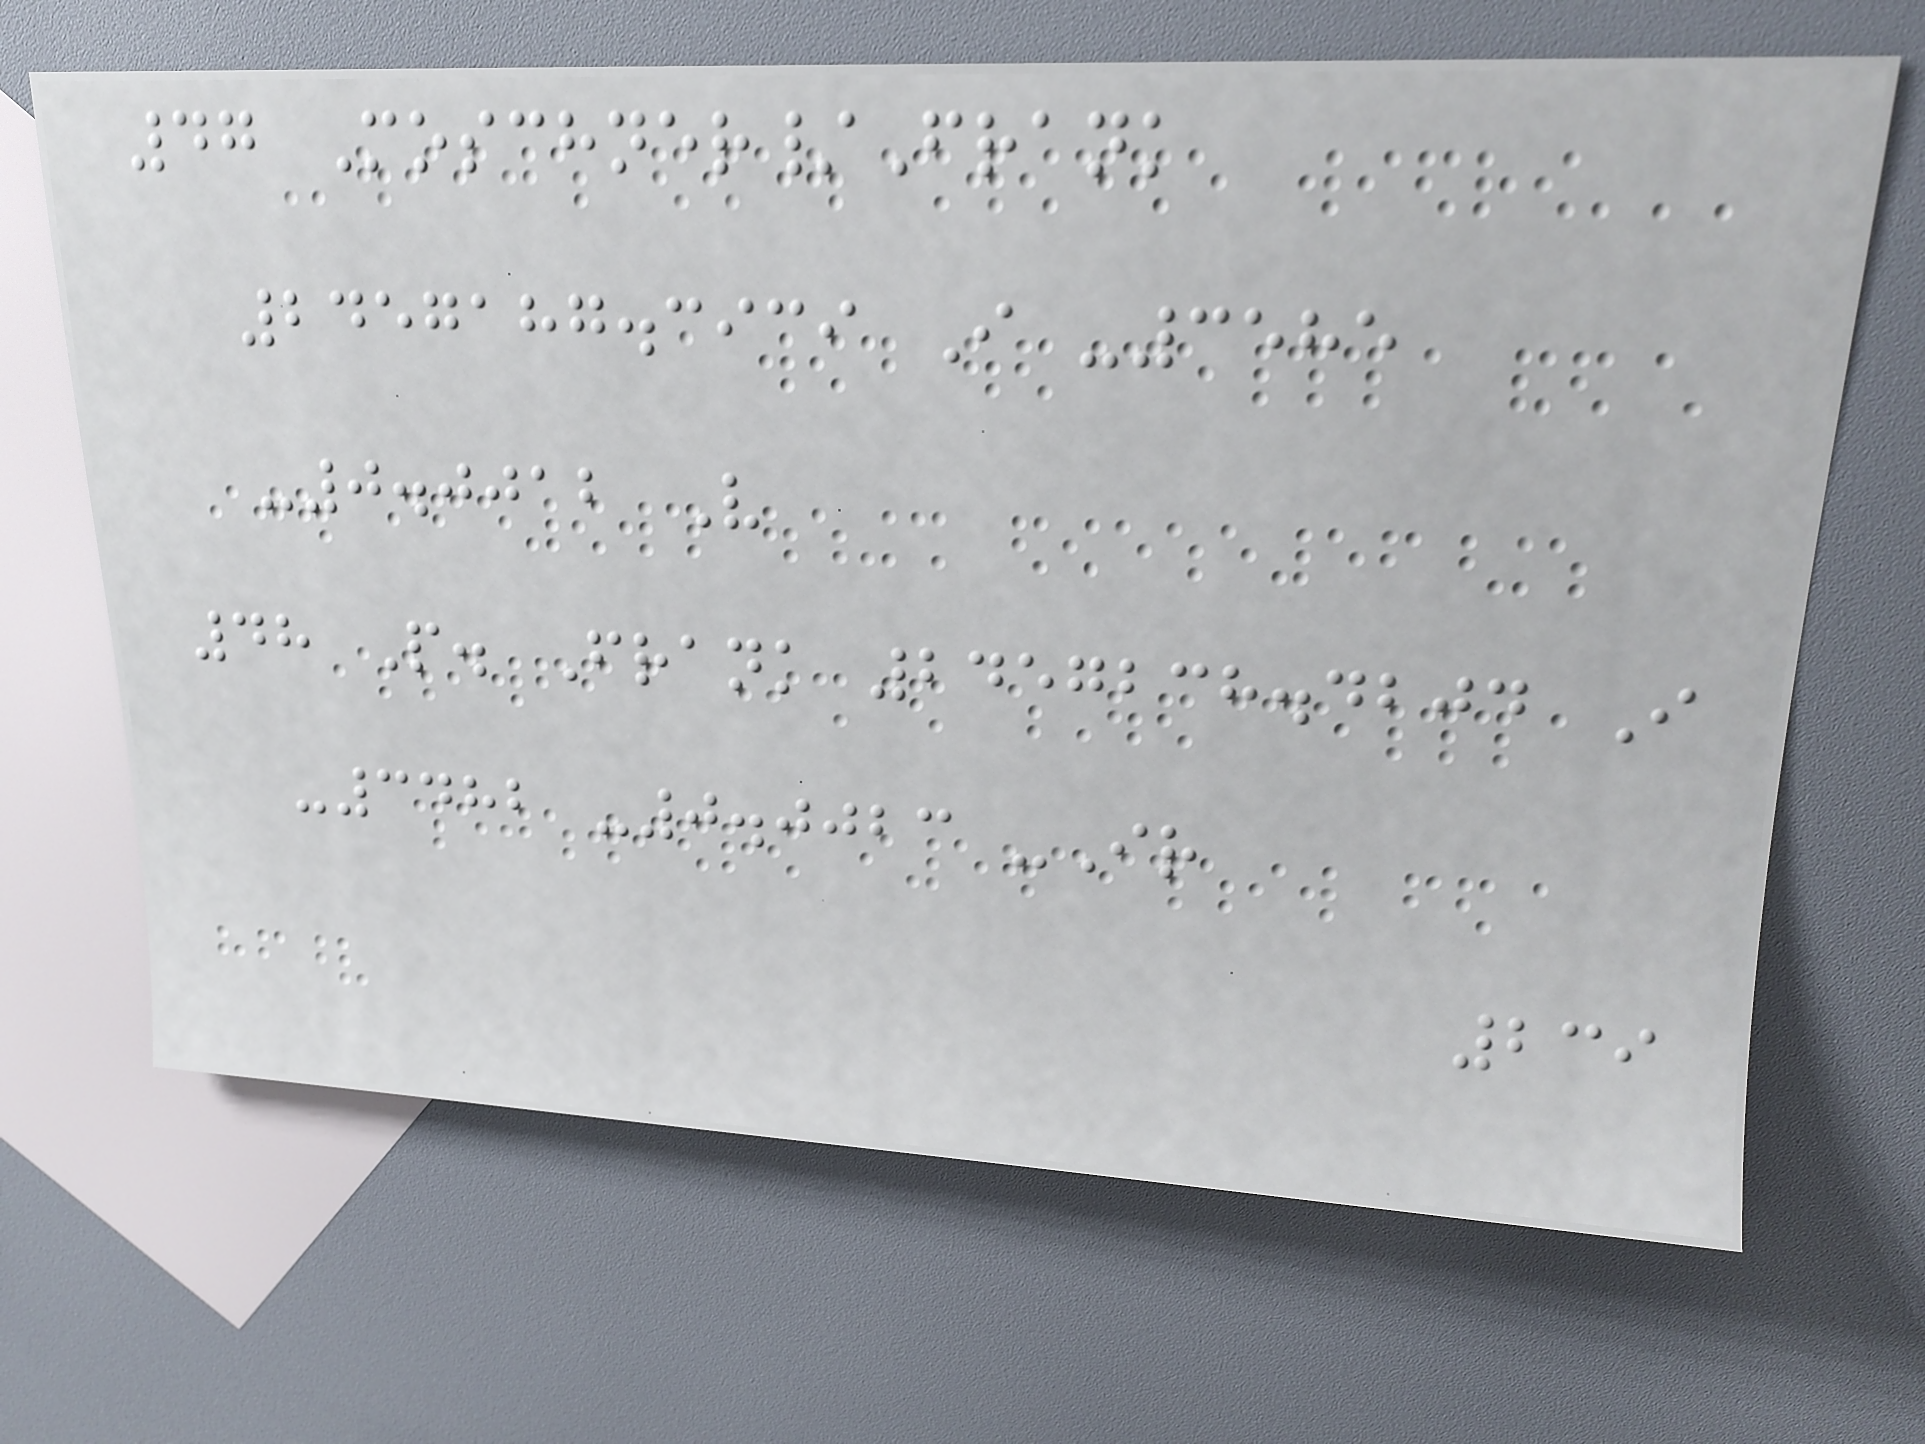47 Moschner/Frank
2457187.3939 I -3585
-0.0012 V
48 P. Frank 2457238.4204 I
-3482 -0.0023 -Ir
239
